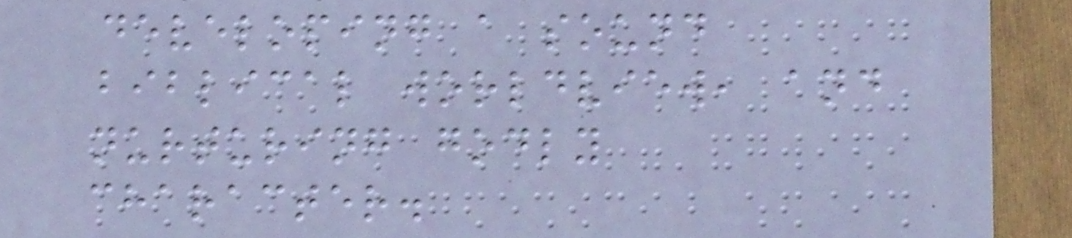developing a sound
biblical worldview, and
nurturing godly
character.
